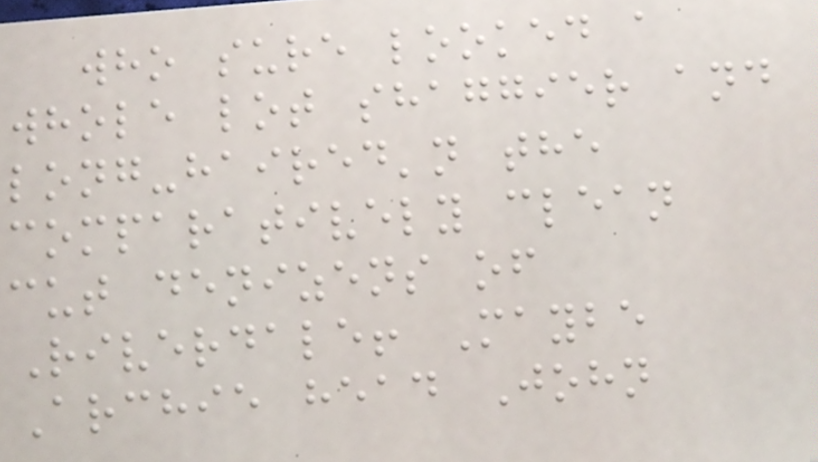who sure looked a
whole lot shaggier and
long-haired'n the
comparatively clean
cut denizens of
Riverdale! Maybe
Archie head John
